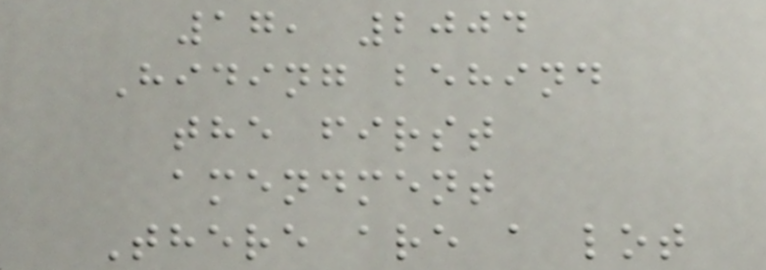17, 2004
Hiding behind
the first
amendment
There are a lot
